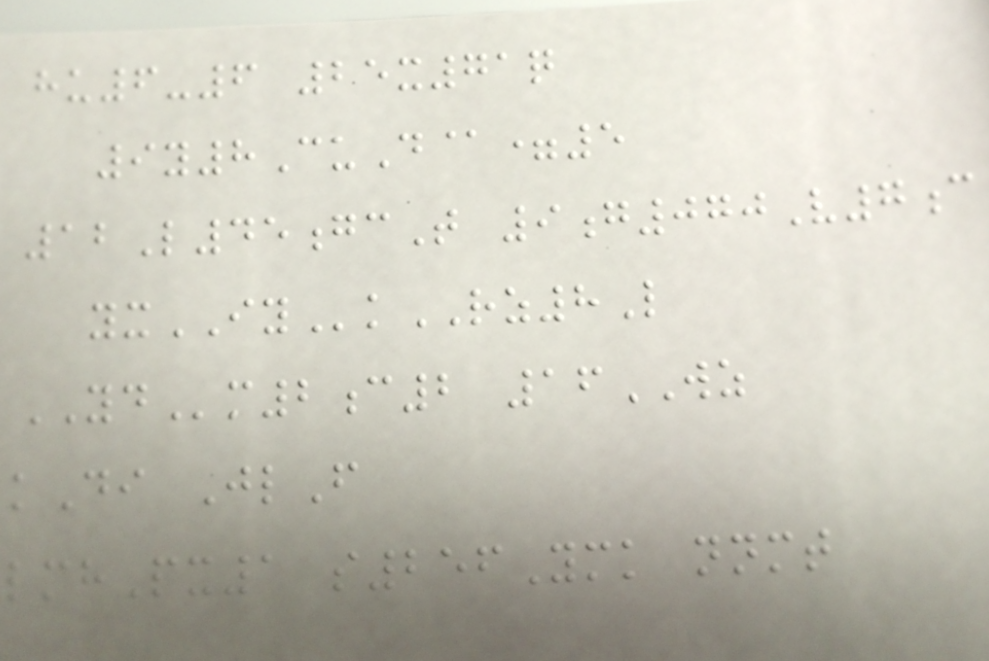hu6-6 25x71q
9y8CuD@=5
12L45gcT 9g070V7c
yxIYkRZ8L
YDm2c2 16WZ
kDi JlF
lmhPx1 s256Ymk nnmt
